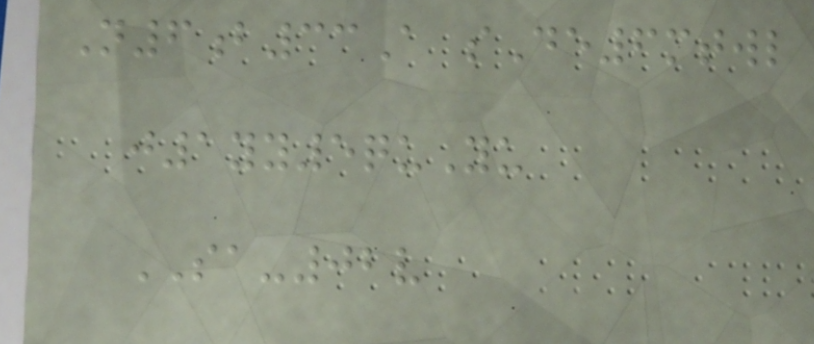N6b33A sDe6mtwl
j1yy5quYu
SA-02v
